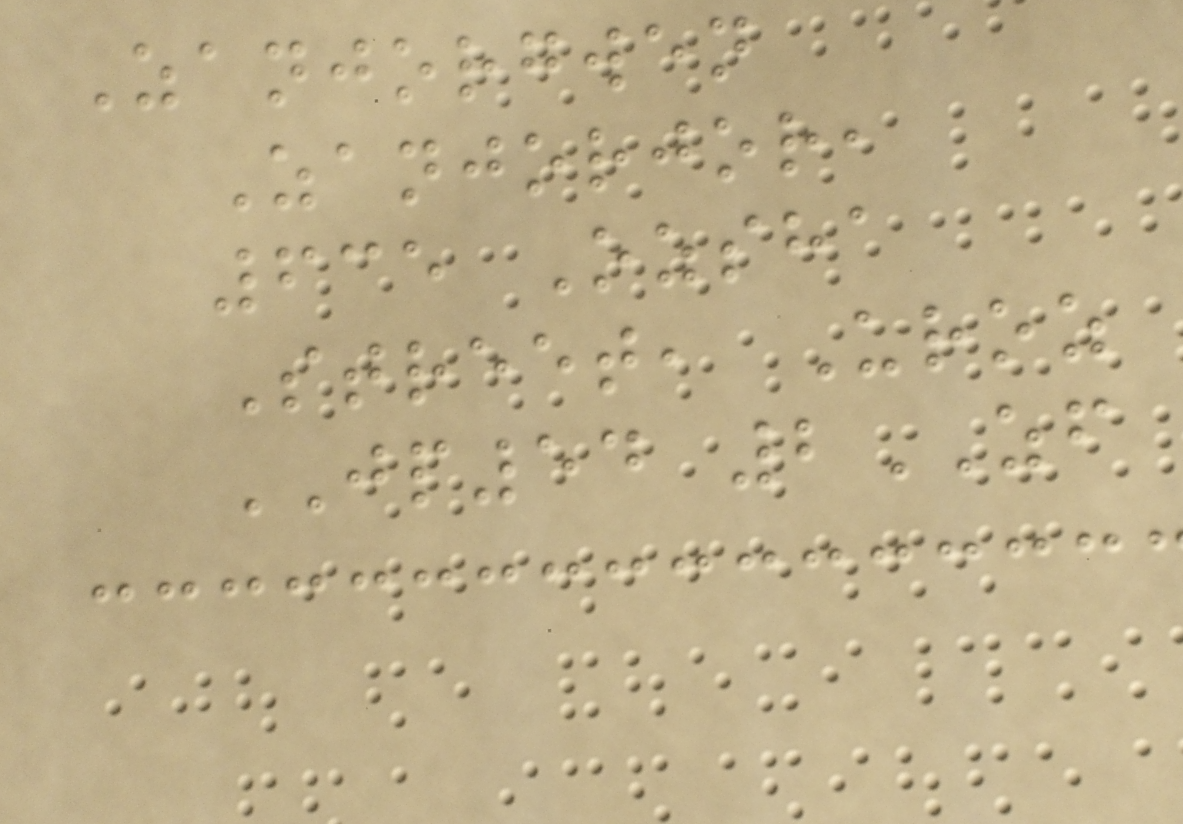Zanjorgwen
Zanjorjor,
635 Ozsha
Street, Uroz
JP54 2ZF
